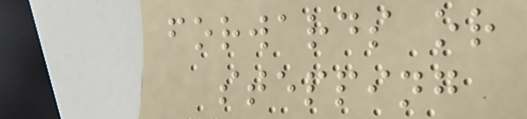forwards or
stepping
